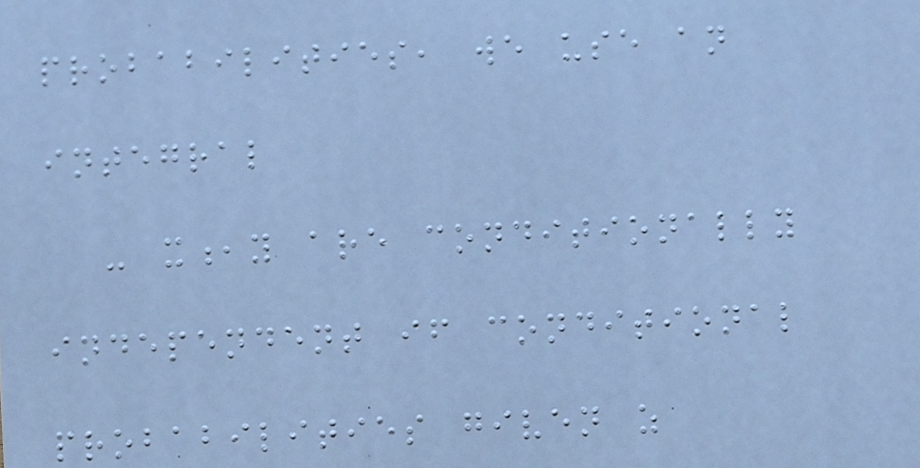probabilities, we use an
integral
- x,y are conditionally
independent if conditional
probabilities given z
